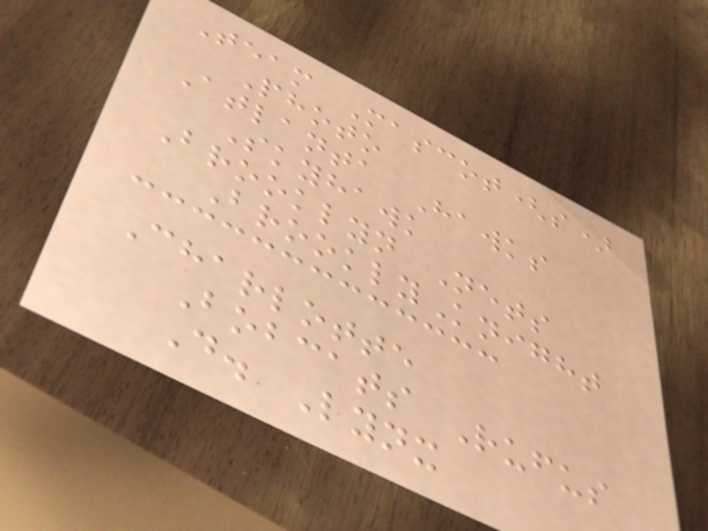Team Mascot(s)
Photo
Atlanta Hawks
Skyhawk
Brooklyn Nets
BrooklyKnight
Charlotte
Bobcats Rufus
D. Lynx
